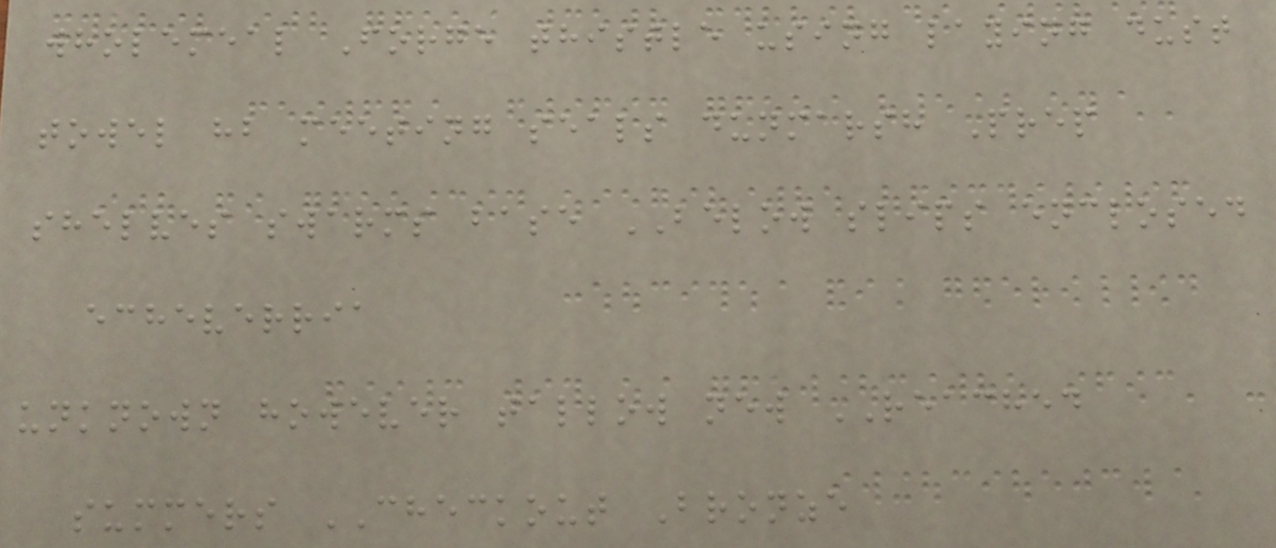wholemeal Forge thistle using laying dust
towel hb meeting seals dunmarsh Prep
shelves swarms base BELOW slips enclosed
echeverria
unknown however tallow new REACHED
summers CHECKOUT Bronze
